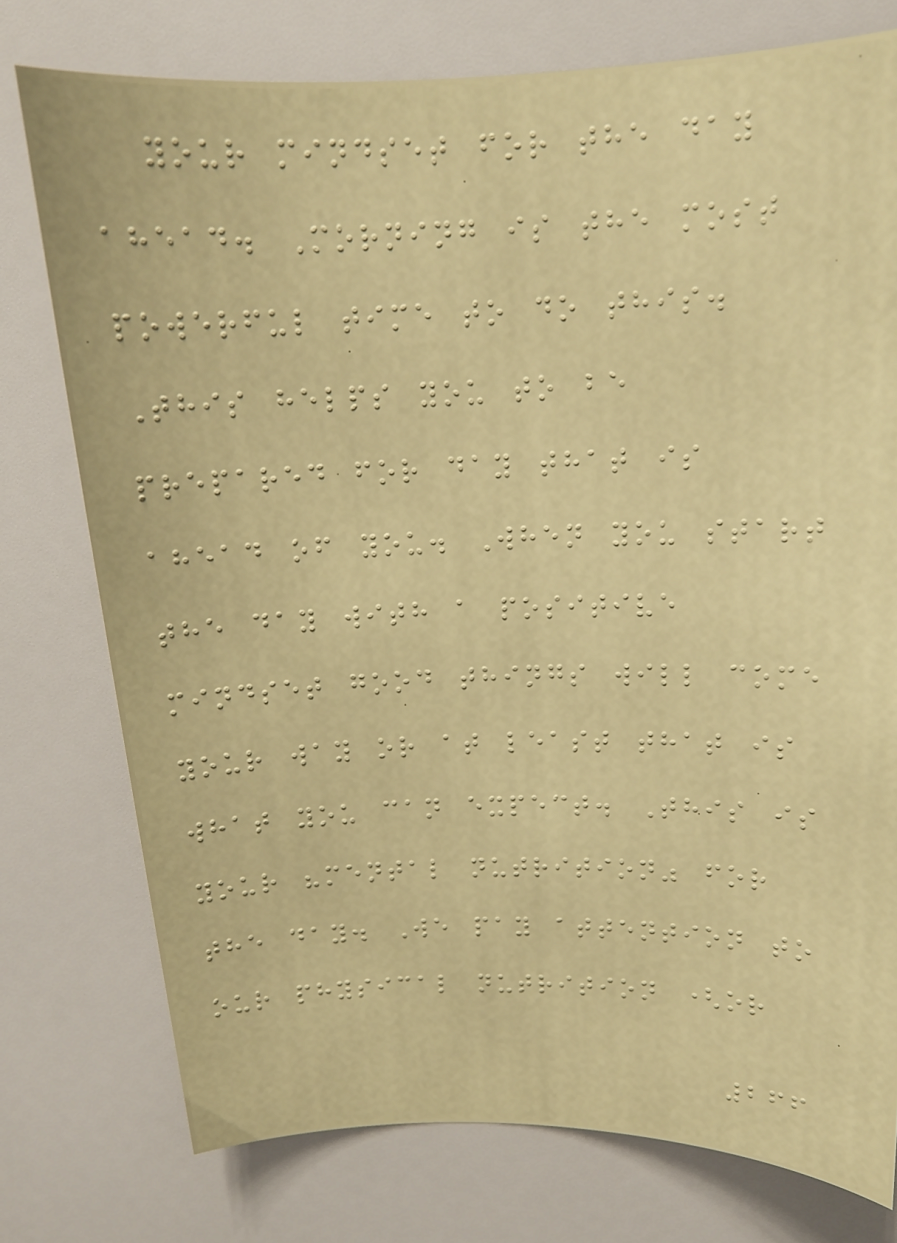your mindset for the day
ahead. Morning is the most
powerful time to do this.
This helps you to be
prepared for day that is
ahead of you. When you start
the day with a positive
mindset good things will come
your way or at least that is
what you can expect. This is
your "mental nutrition" for
the day. We pay attention to
our physical nutrition (or
266
